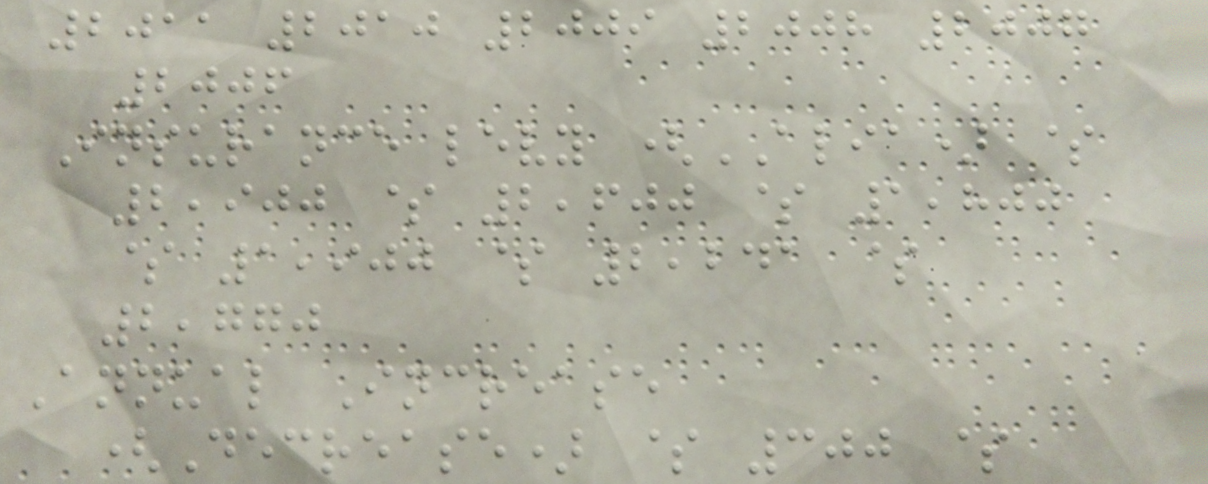2011 2010 2009 2008 2007
2006
Insurance levy (ALIA) $
2,900 $ 2,600 $ 1,800
$ 1,900 $ 2,241 $
2,770
Annual Increase
(Decrease) $ 300 $
